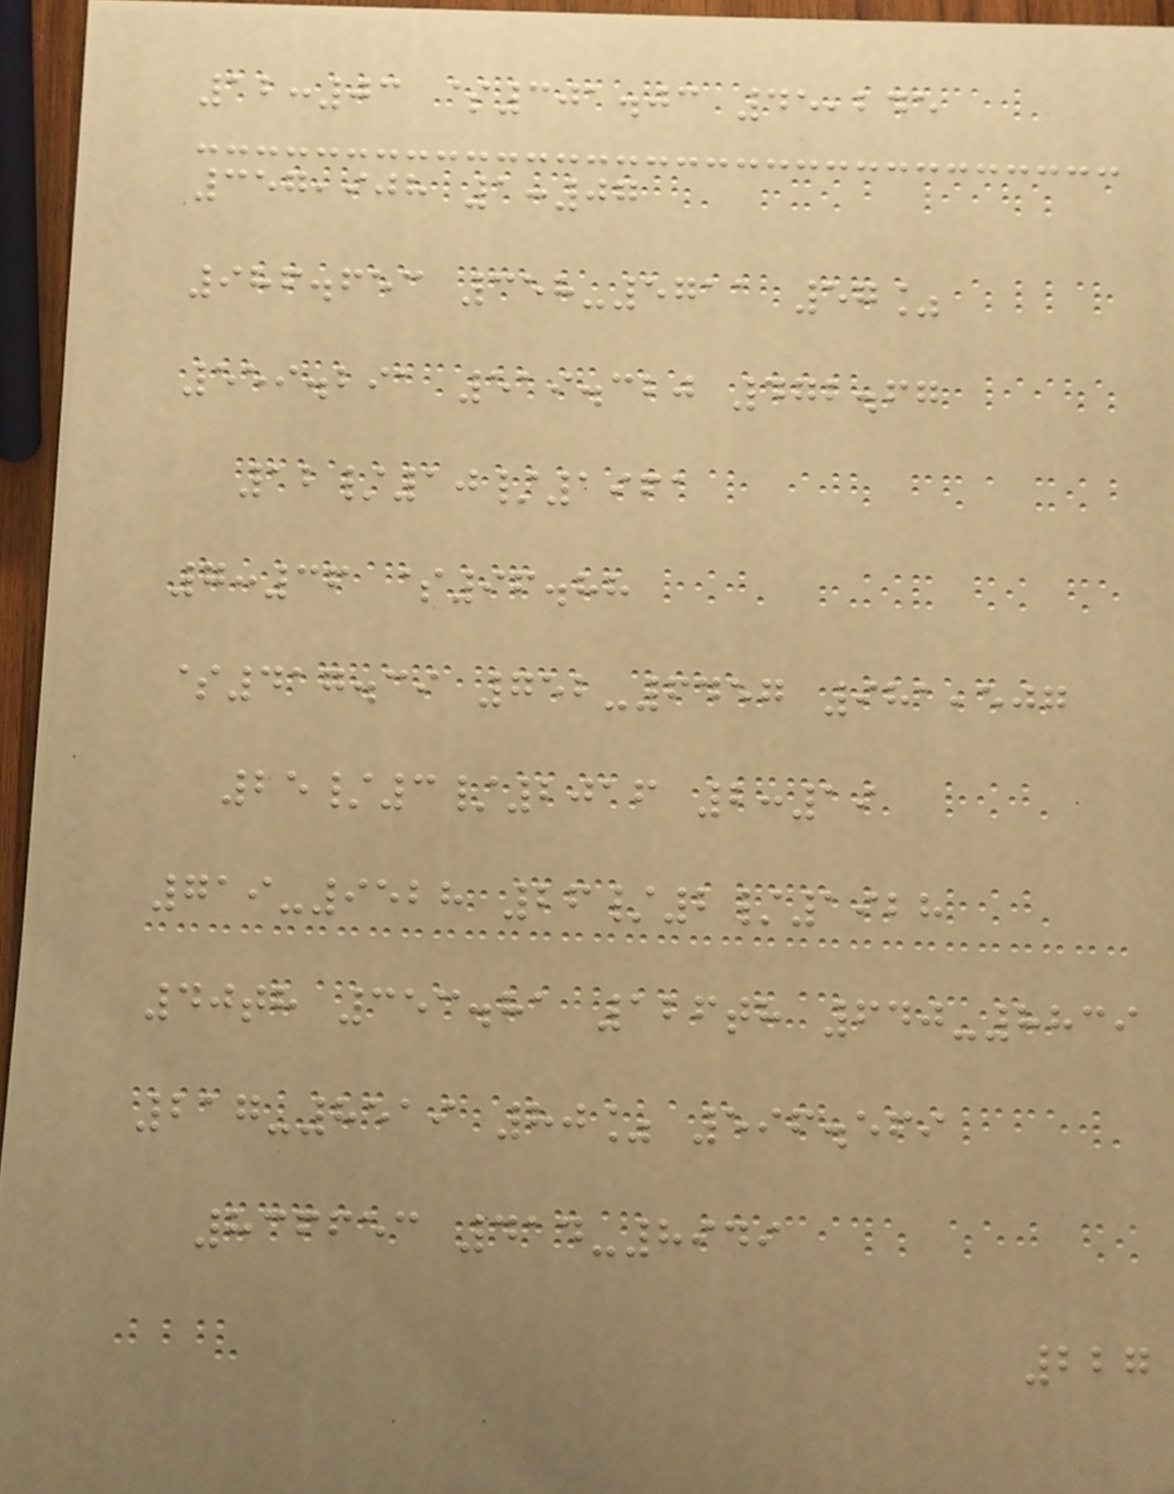12:03 $301.03 45,245
357,908 1:07
986.653 358-5711 57%
559.291 519.320 472.67
12/10/1961
7:36 $96.88
$417.39 752-6457 981,507
25/3/2016 2:19
719-9528 26/2/1928
40th 353.81 126th 640-8839
217-8519 80% 596.569
836653 414-8949
227
